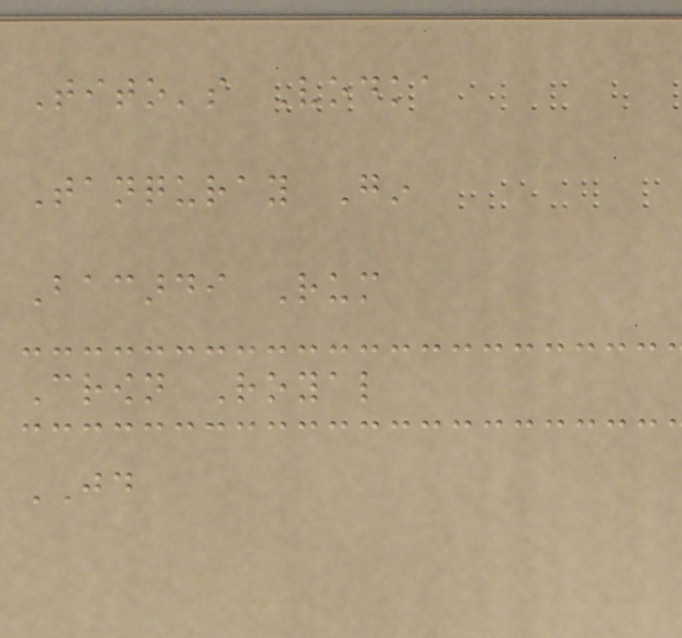Tito's Vodka
Tanquray Gin
Bacardi Rum
Crown Royal
JD
